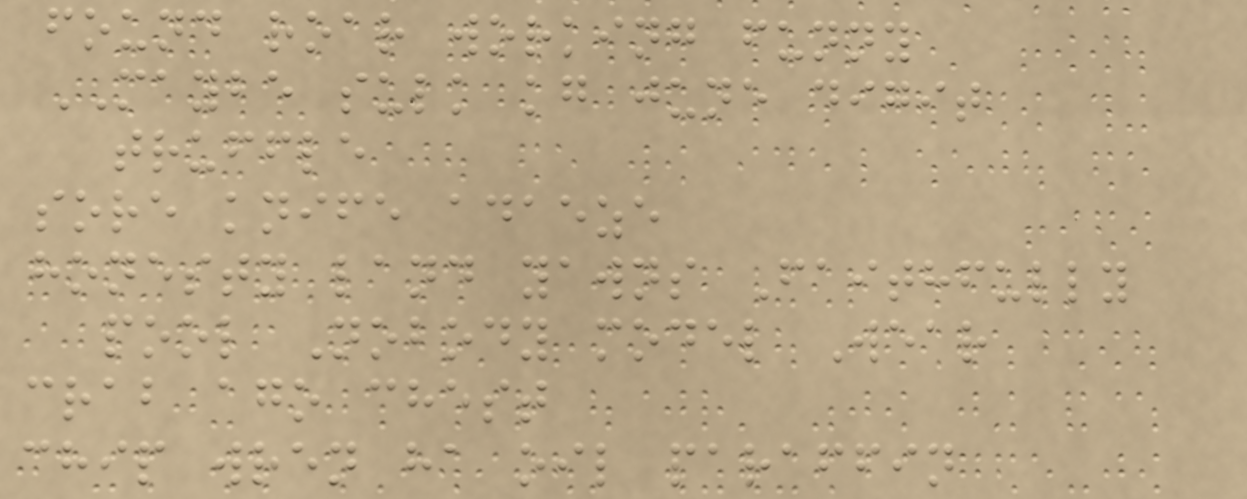found roar working funny
MAYBE sulk kg june digit
truffle
sore knife adaeze
honesty land yawns Faithfully
pool Nobody model Wear
crab ago chest
chip wren ha oil paraffin
